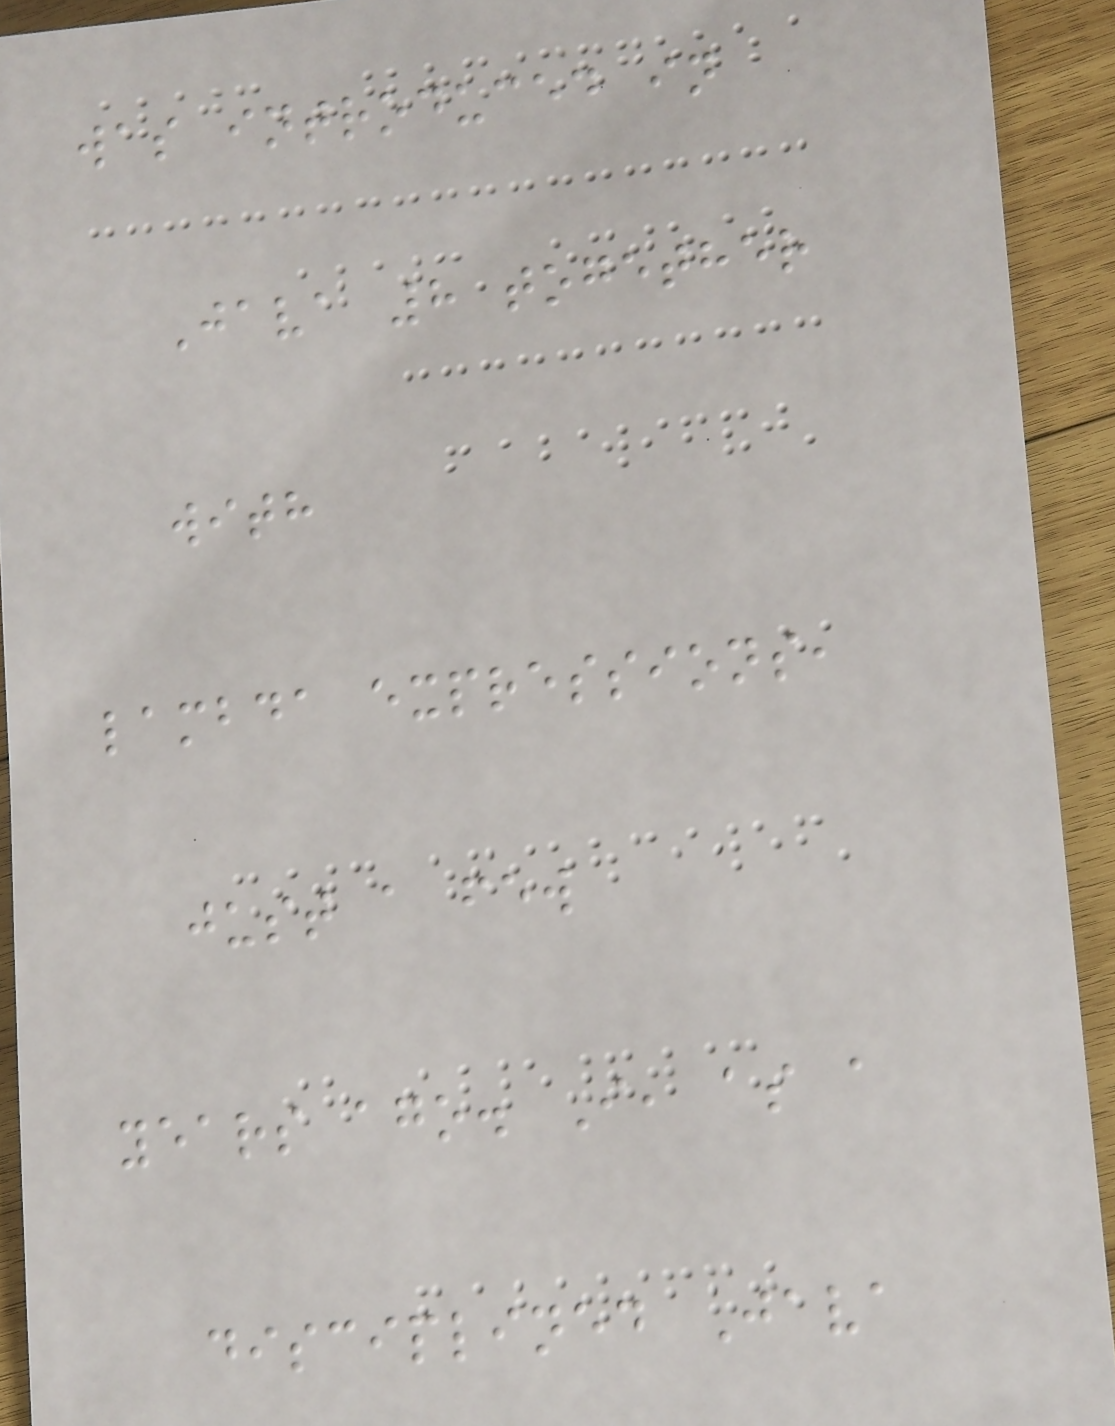was introduced in
Java 8 together
with
lambda expressions,
just a few
years ago. I, as a
disciplined Java
